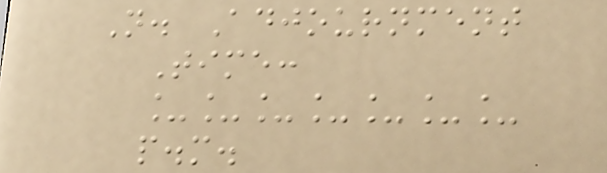N. Adjournment
Time:
_______
p.m.
